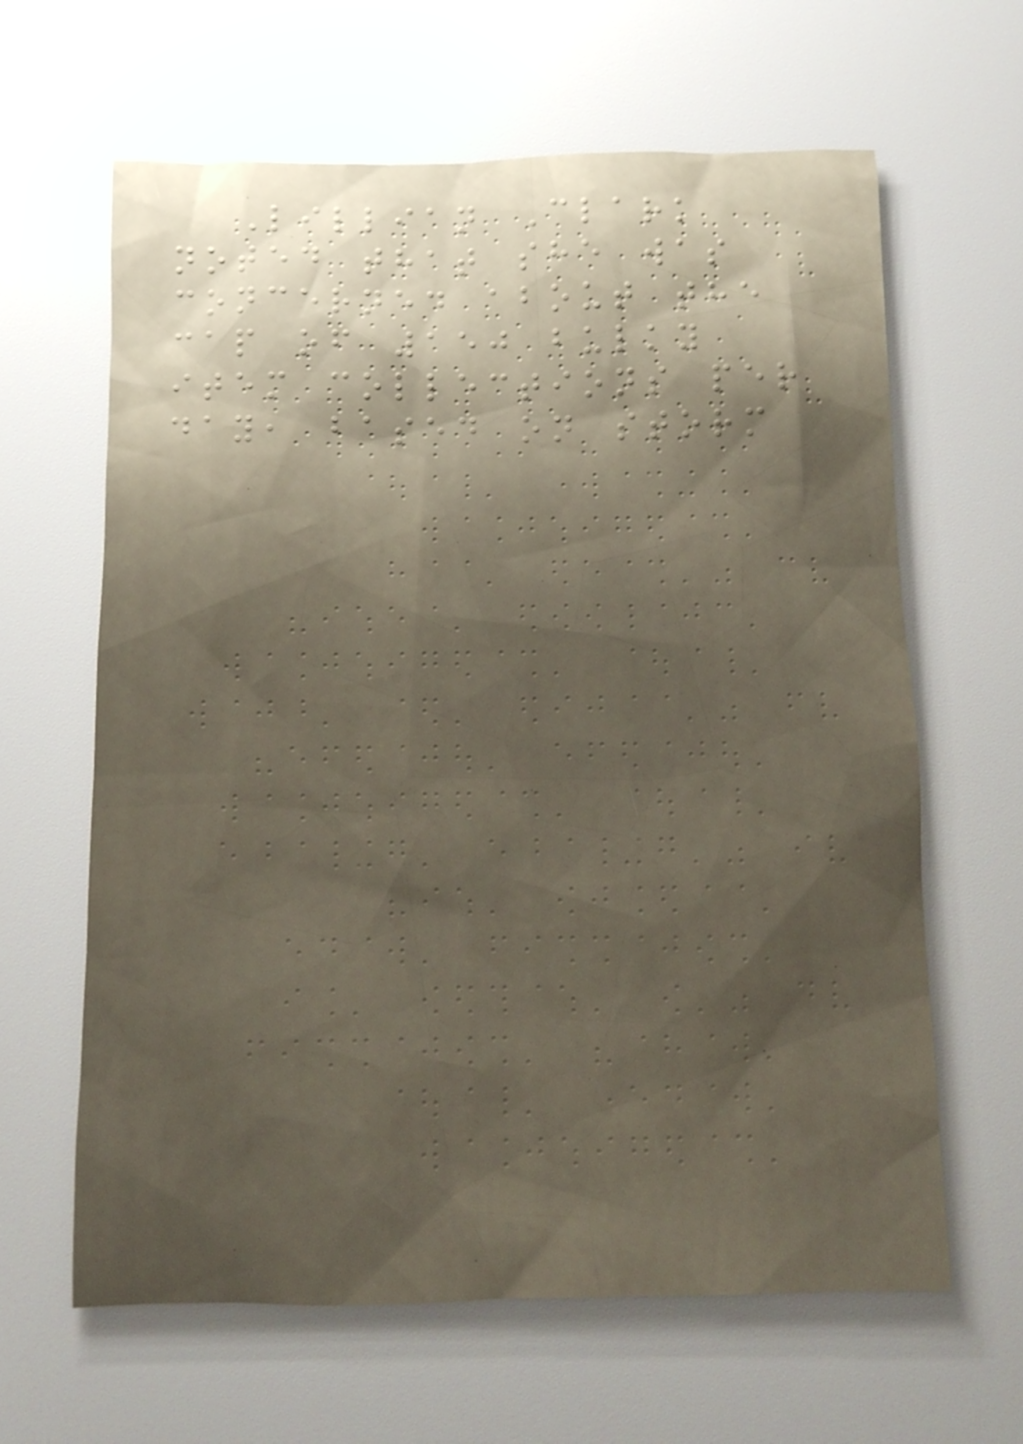Lillian Clark
noted that she was
concerned about the
cap of 150 bulky
item collections per
day, based on storm
